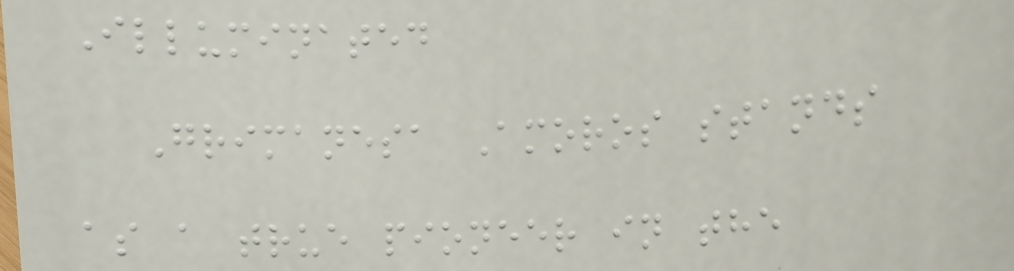Illuminated
Grimanesa Amoros stands
as a true pioneer in the
